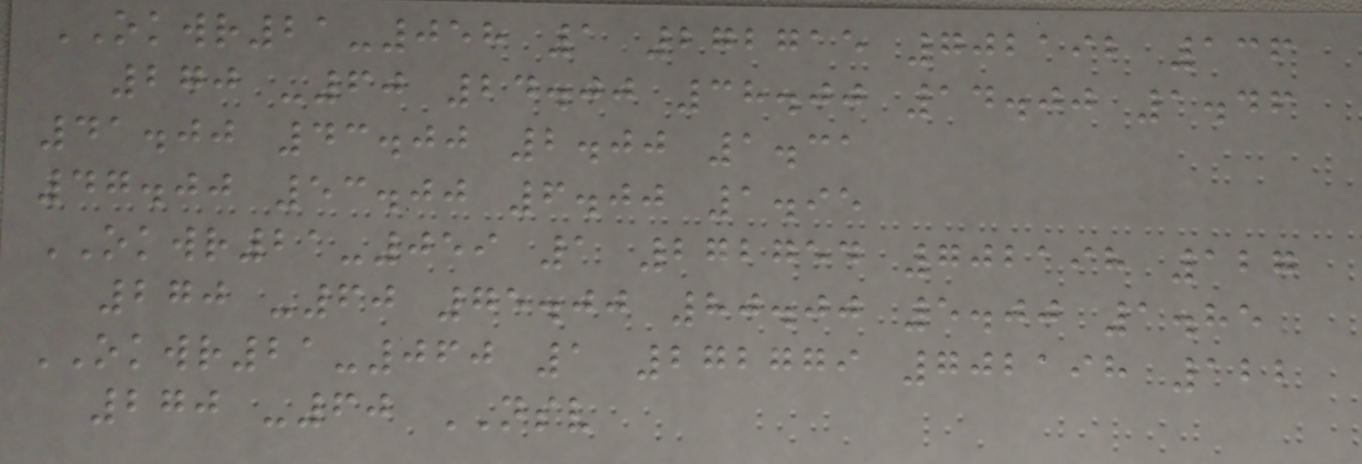OKWR21-058 1 272715 702192 136
270 -60 24.00 38.00 14.00 1.46
41.00 43.00 2.00 1.31
47.00 53.00 6.00 1.95
OKWR21-059 1 272754 702198 127
270 -60 75.00 80.00 5.00 1.85
OKWR21-060 1 272779 702198 122
270 -60 NSV
